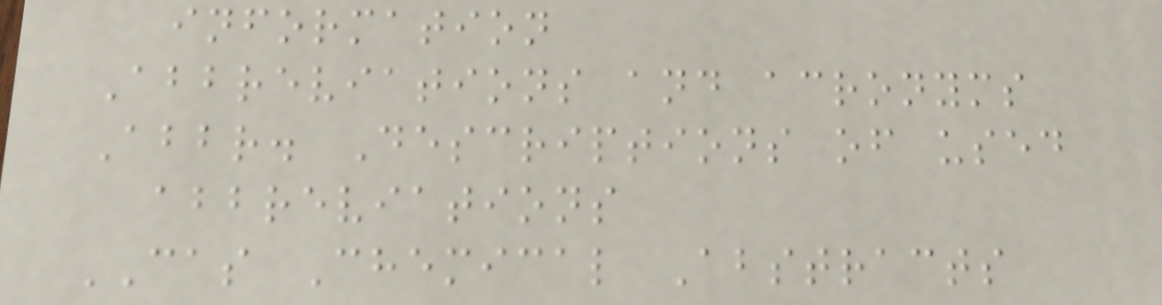information
Abbreviations and acronyms
Abbr. Descriptions of used
abbreviations
CAS Chemical Abstracts
